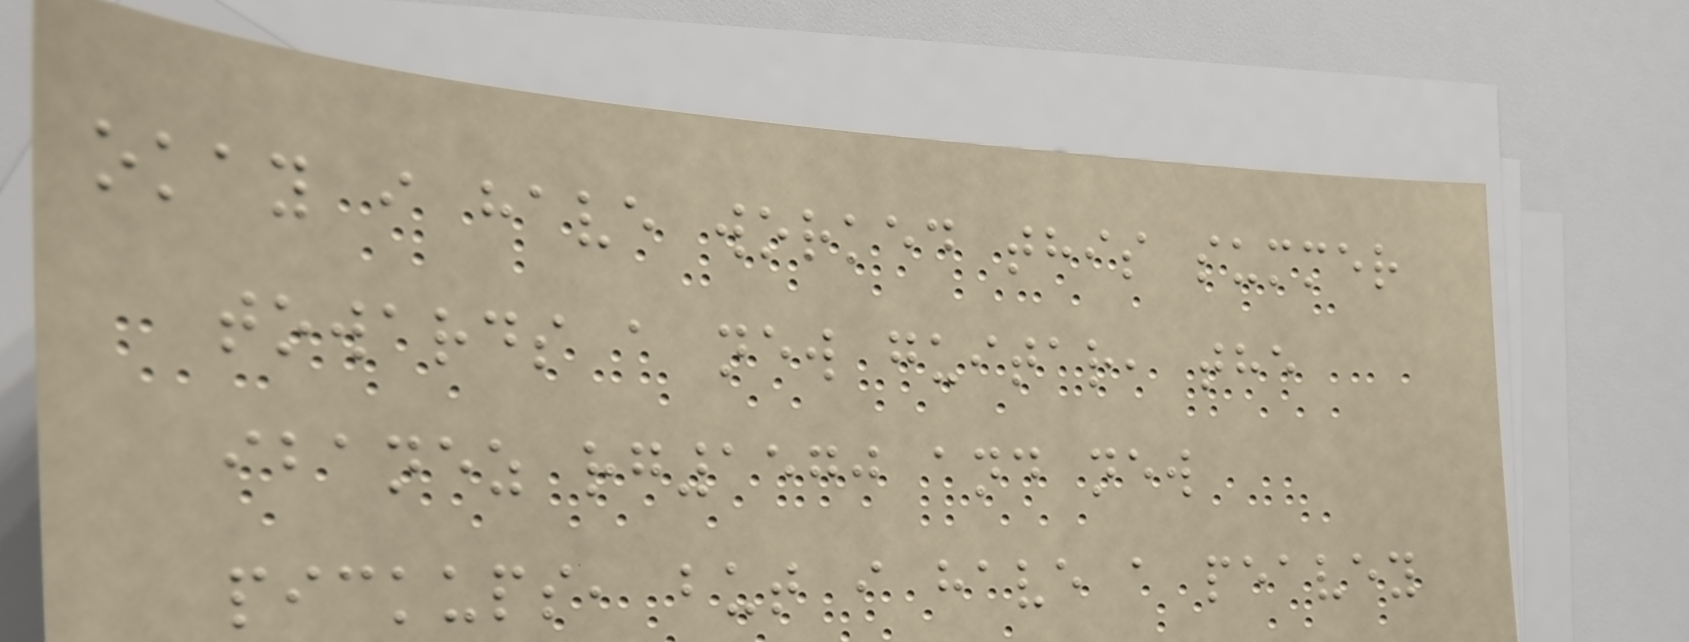okay i have worked this summer
towards a new guitar, the
ibanez rg1570 and new
pickups, but i have a peavey
